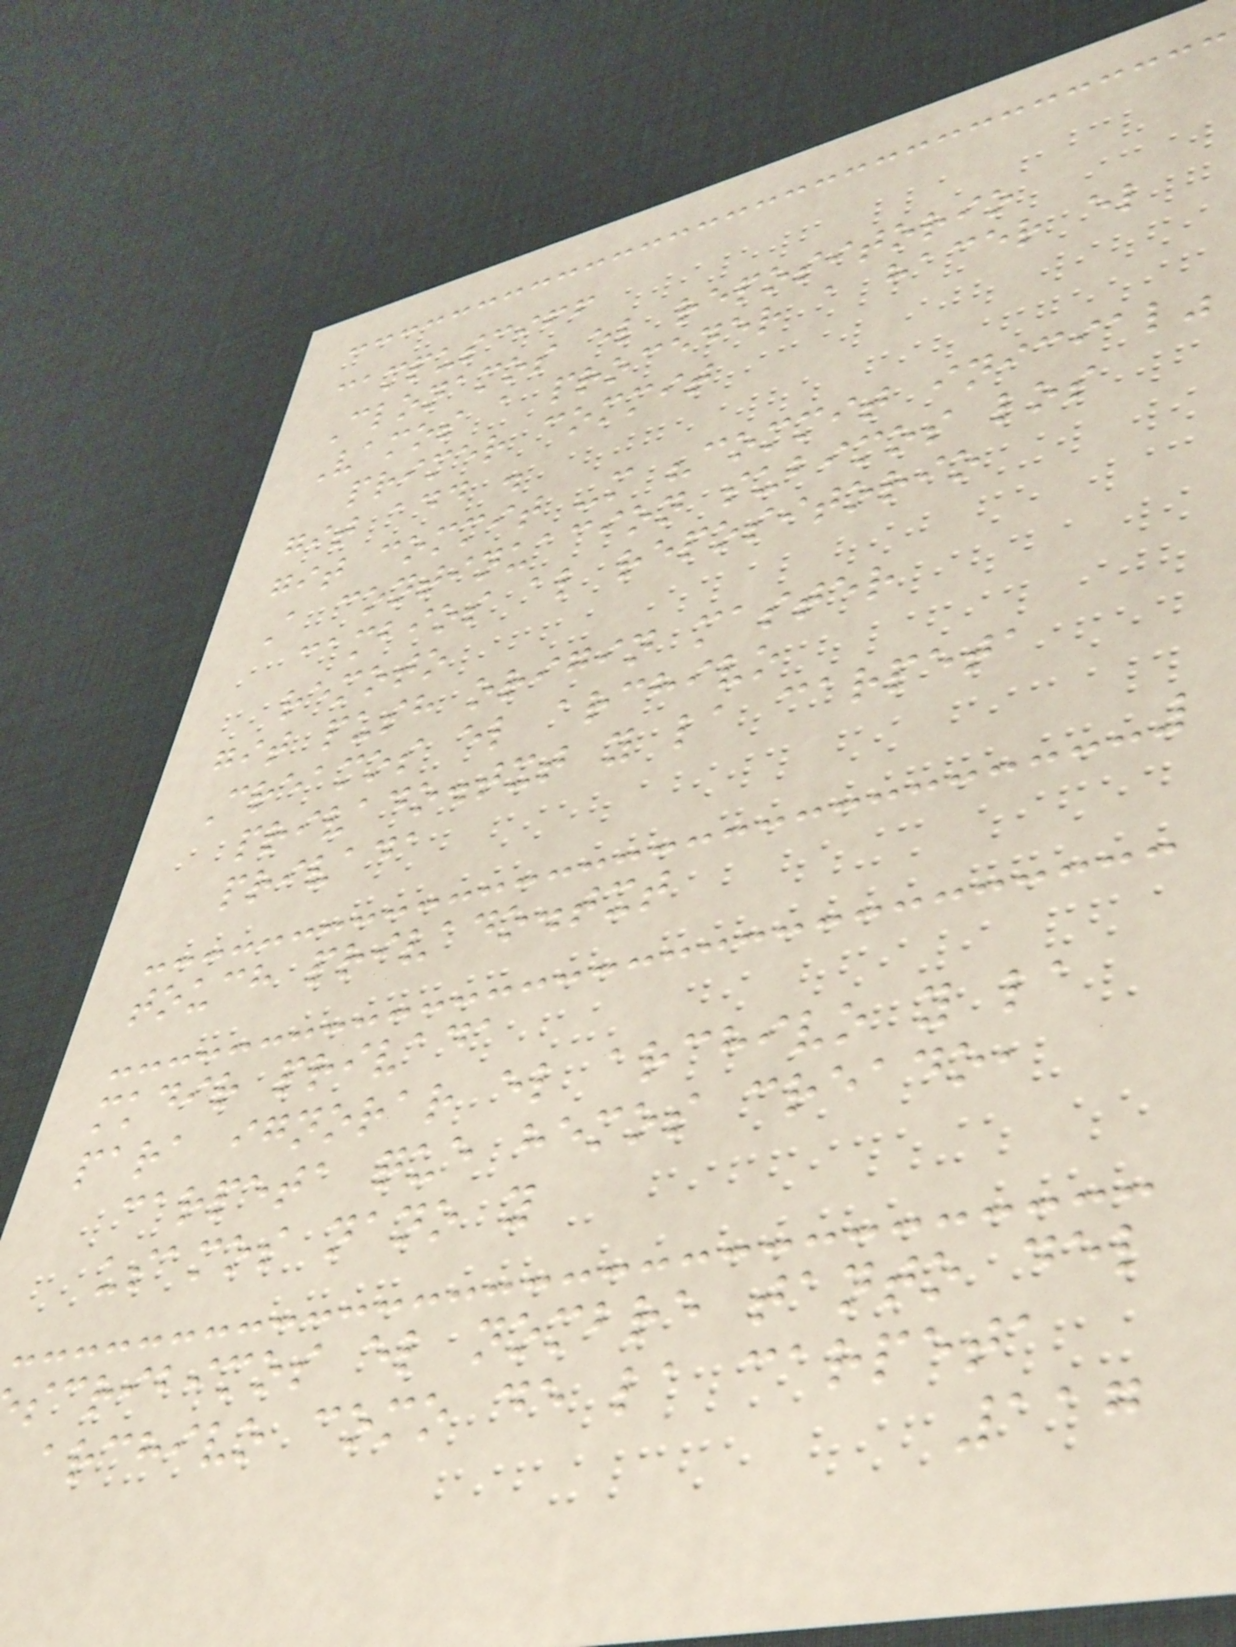campusciff
Clonamos el repositorio
Vamos a proceder a hacer el
primer commit
git add .
git commit -m "commit inicial"
A continuacion subimos los
cambios al repositorio
remoto
git push origin master
Creamos el archivo
privado.txt y la carpeta
privada
touch privado.txt
mkdir privada
para ignorar el archivo y la
carpeta que hemos creado,
usamos nano y
scribimos el nombre tanto del
archivo como de la carpeta
117
